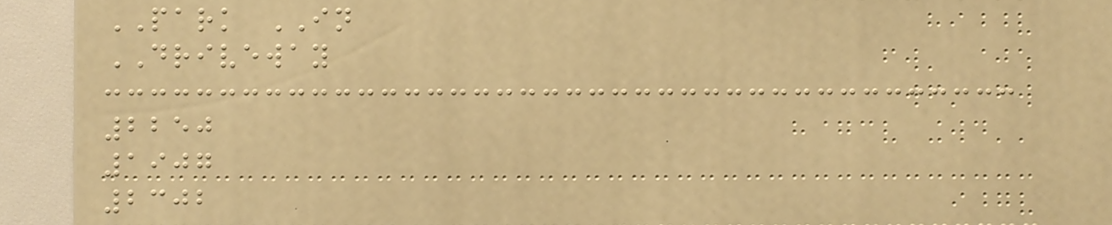PARK IN
DRIVEWAY
2250
1907
2302
